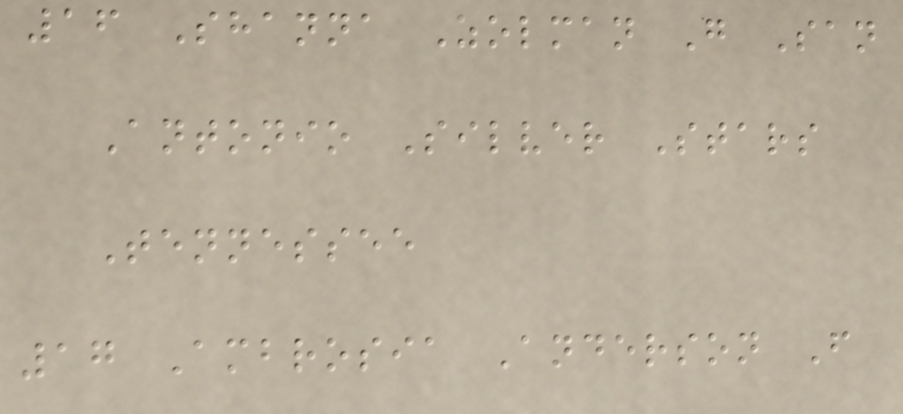16 Shanna Zolman G San
Antonio Silver Stars
Tennessee
17 Ambrosia Anderson F
